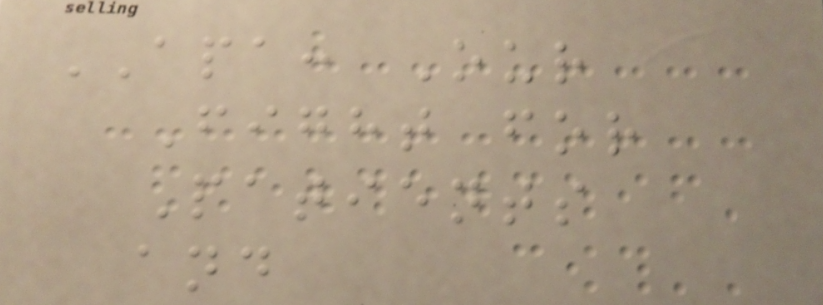APA: Our
Fight for
Patients
and
